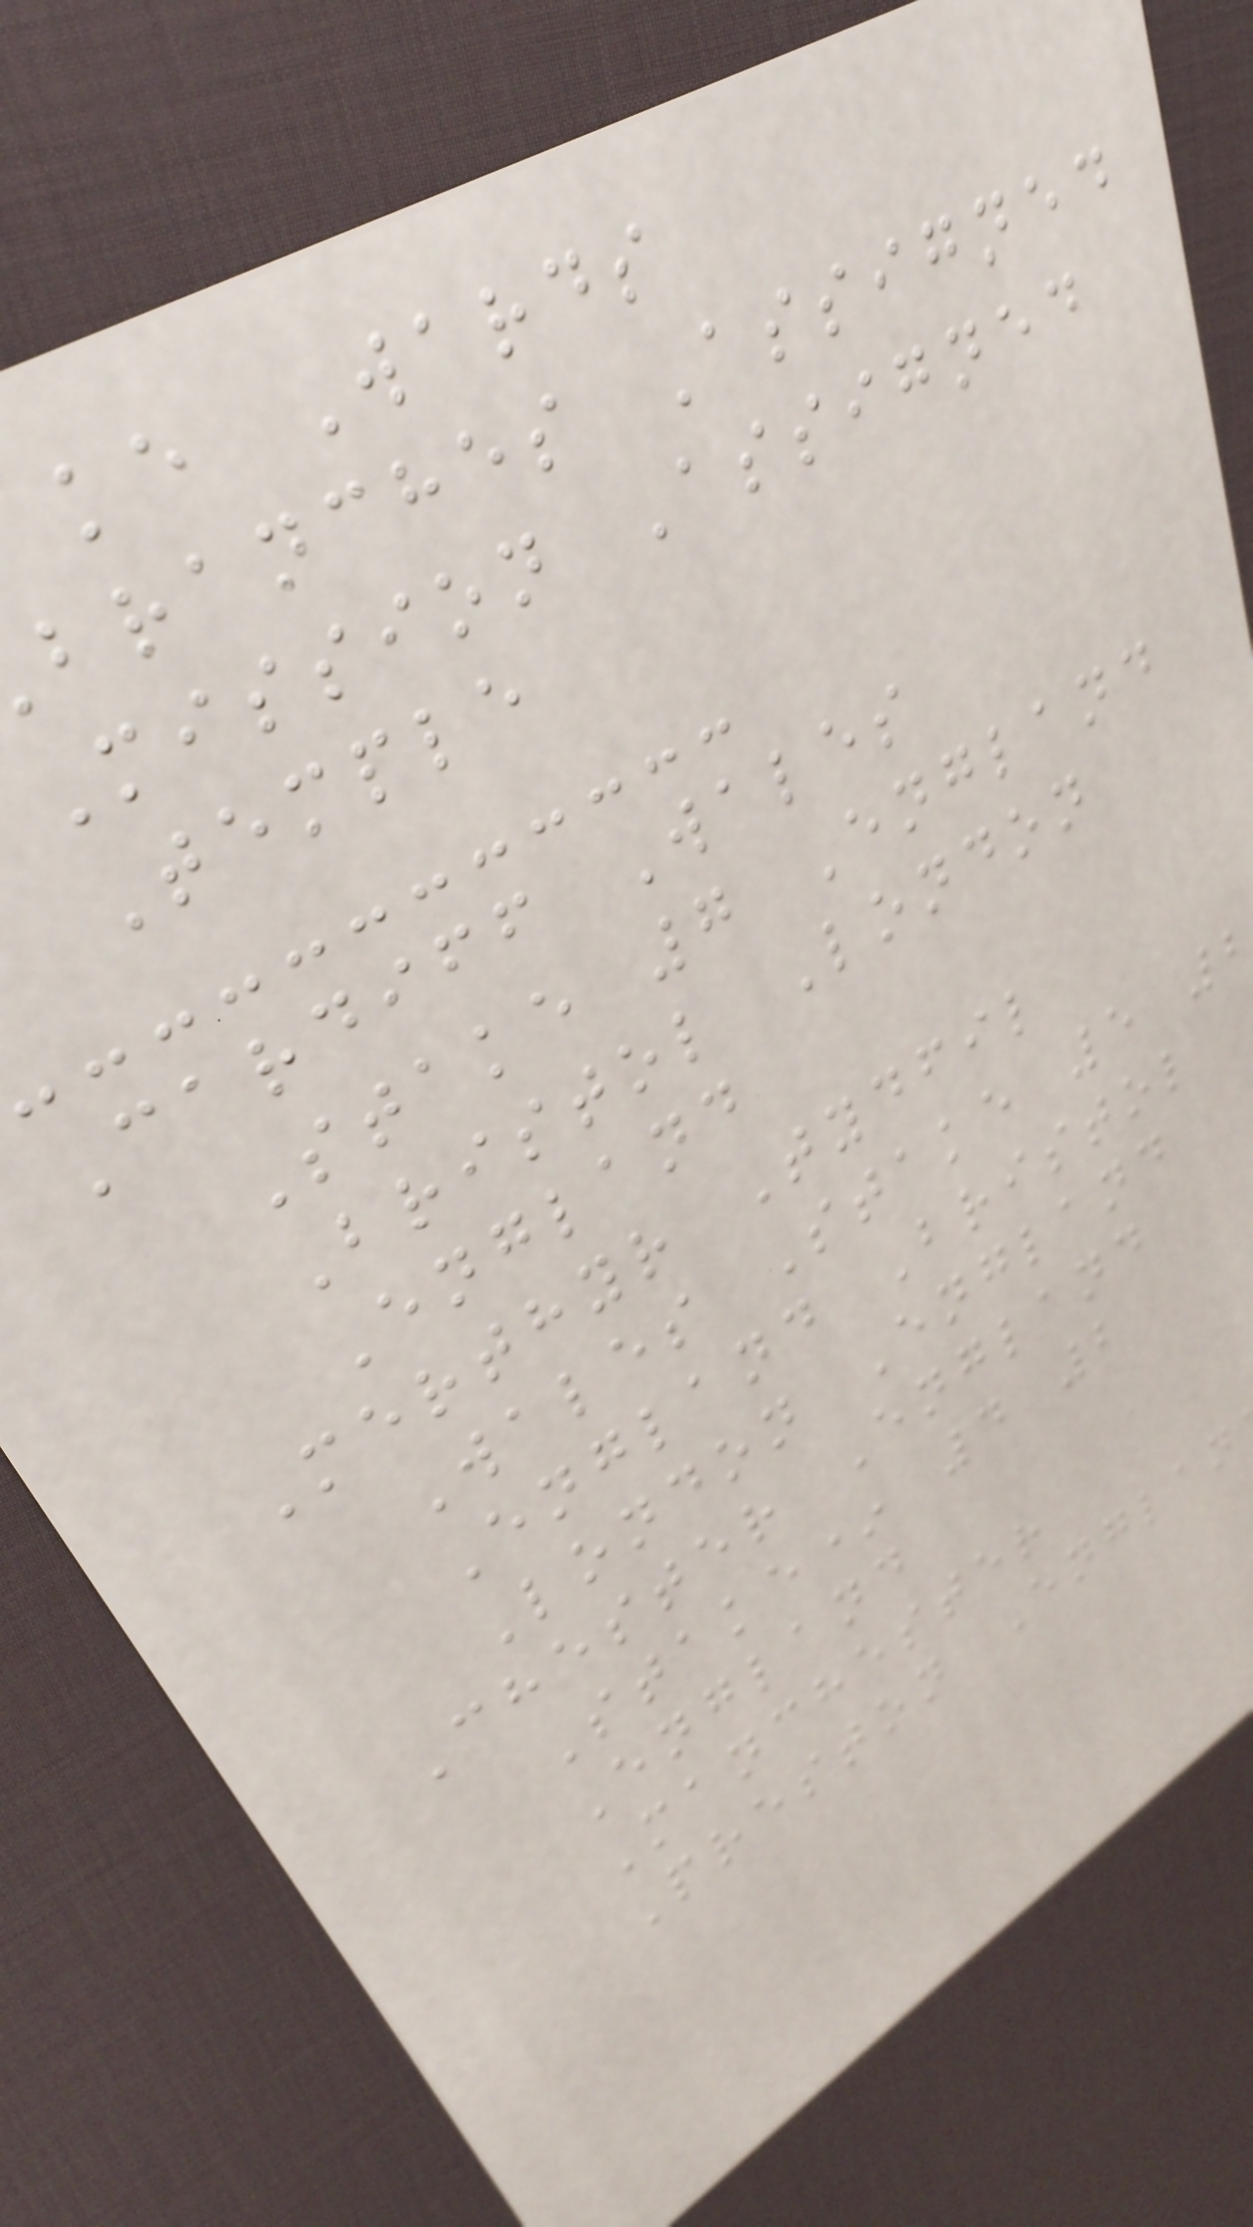ke Wards
branches Assigned
Mission Assigned
Temple
Cardiff Wales
Stake 7 England
Bristol London
England
Merthyr Tydfil
Wales Stake 5 2
England Bristol
London England
Chester England
Stake* 4 2
England
Manchester
Preston Englan
